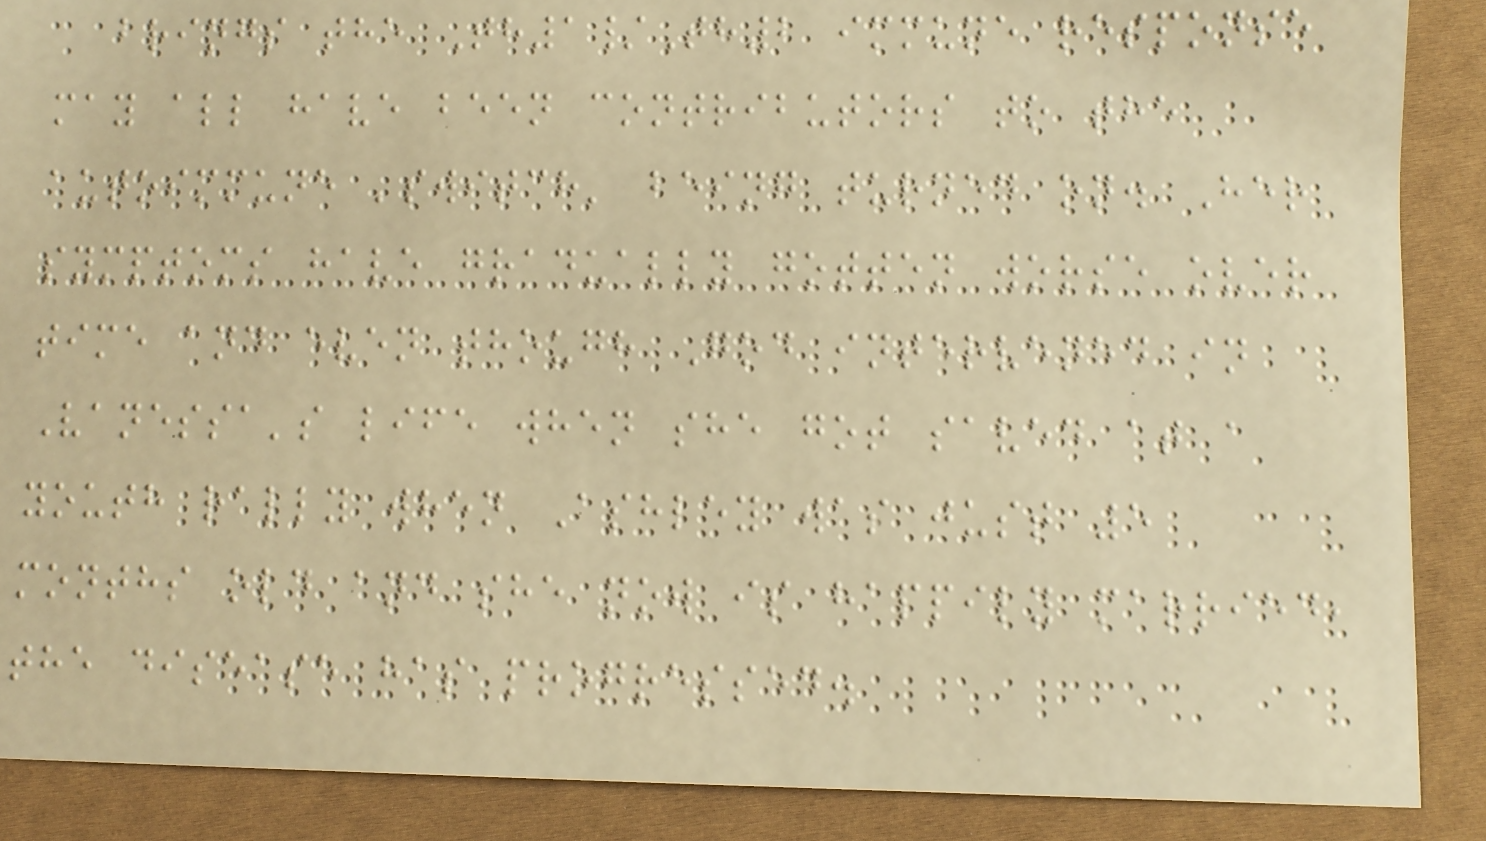brings the Th1/Th2 immune response
may all have been contributors to the
autoimmune 'switch' being turned on. Her
symptoms have gradually gotten worse over
time and even though God intervened in
Vanessa's life when she got saved at a
youth rally when Ashley was just 5
months old and she now is happily married,
the disease has progressed.
